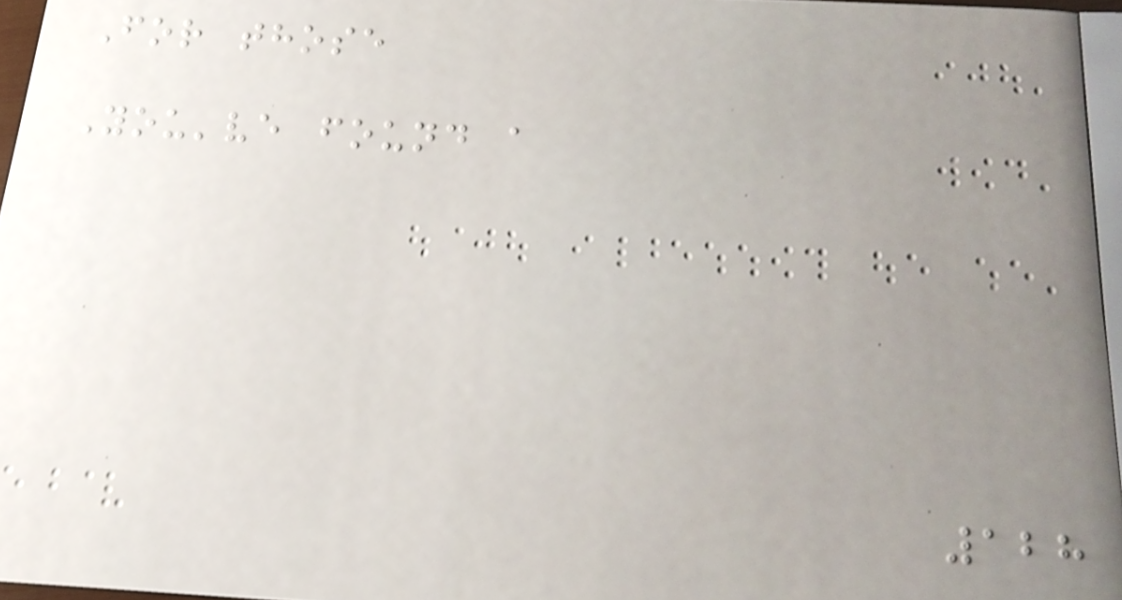For those
You've found a
128
